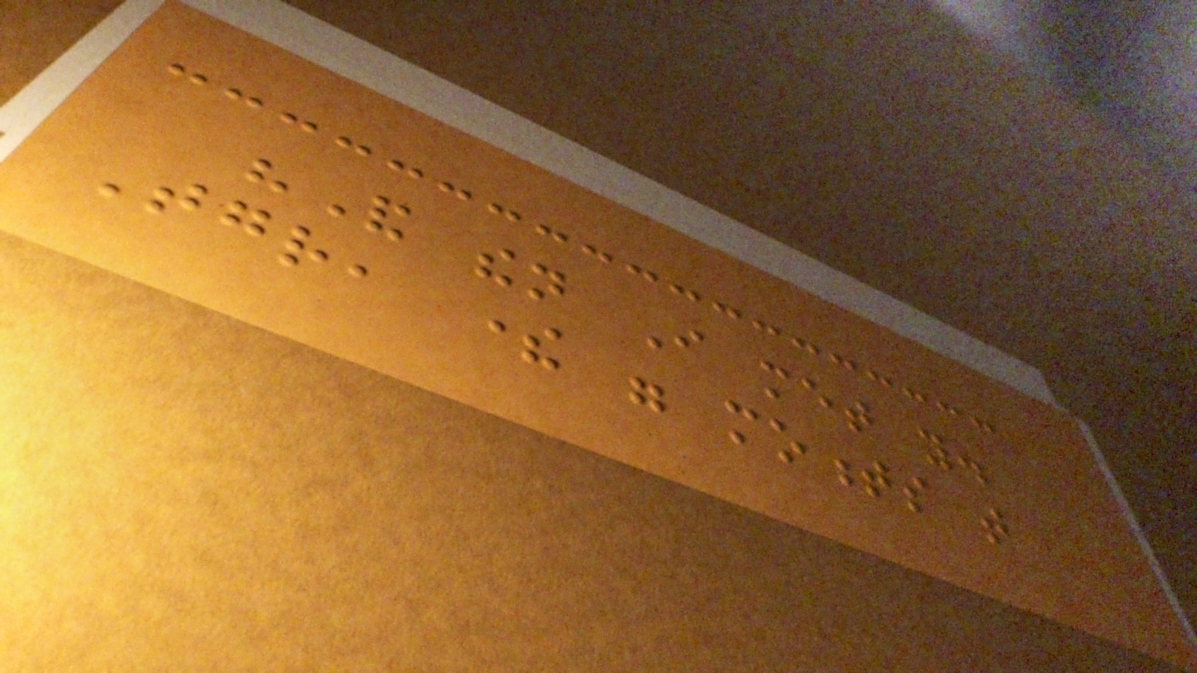"And then I met you.
Together, there were moments that
